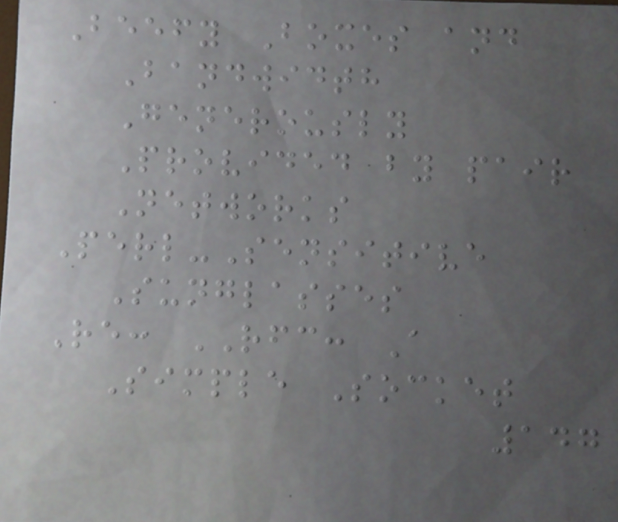Beefy Boxes and
Bandwidth
Generously
Provided by pair
Networks
Perl-Sensitive
Sunglasses
Re: RFC: A
Simple Socket
147
